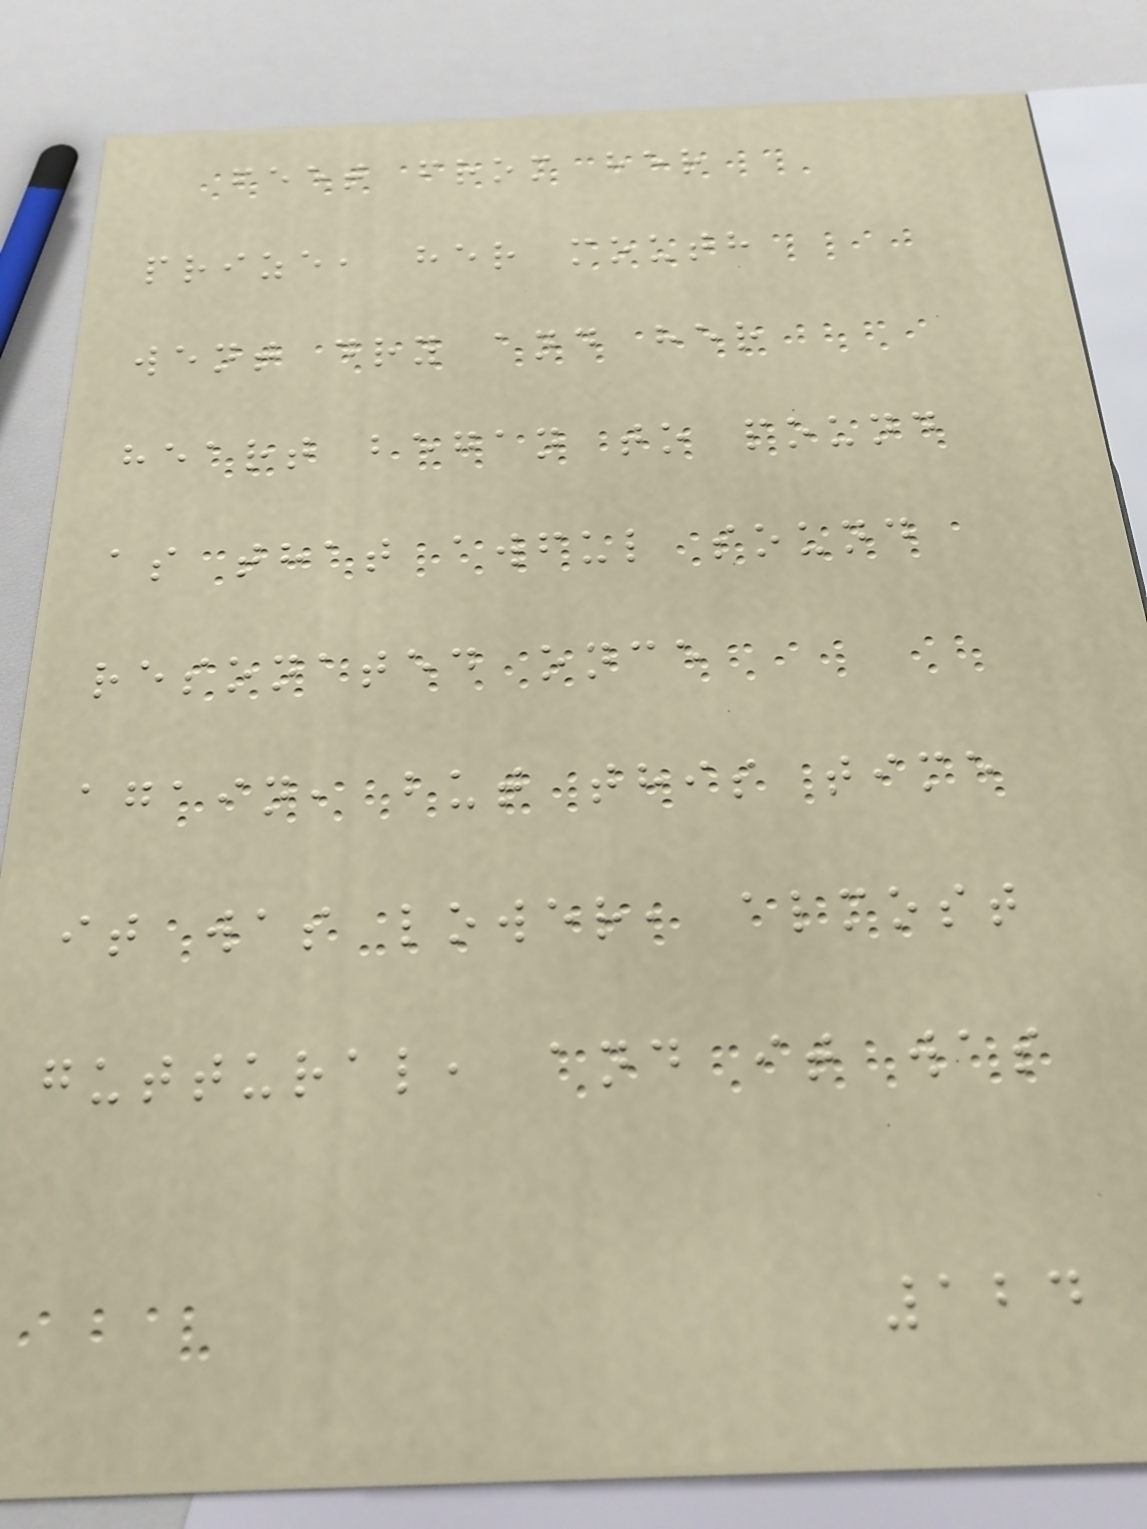feet from her
prize, her mouth
went dry and her
heart began to pound
as that awful sound
resonated once
again, but this time
it was lower, almost
guttural, and it was
124
